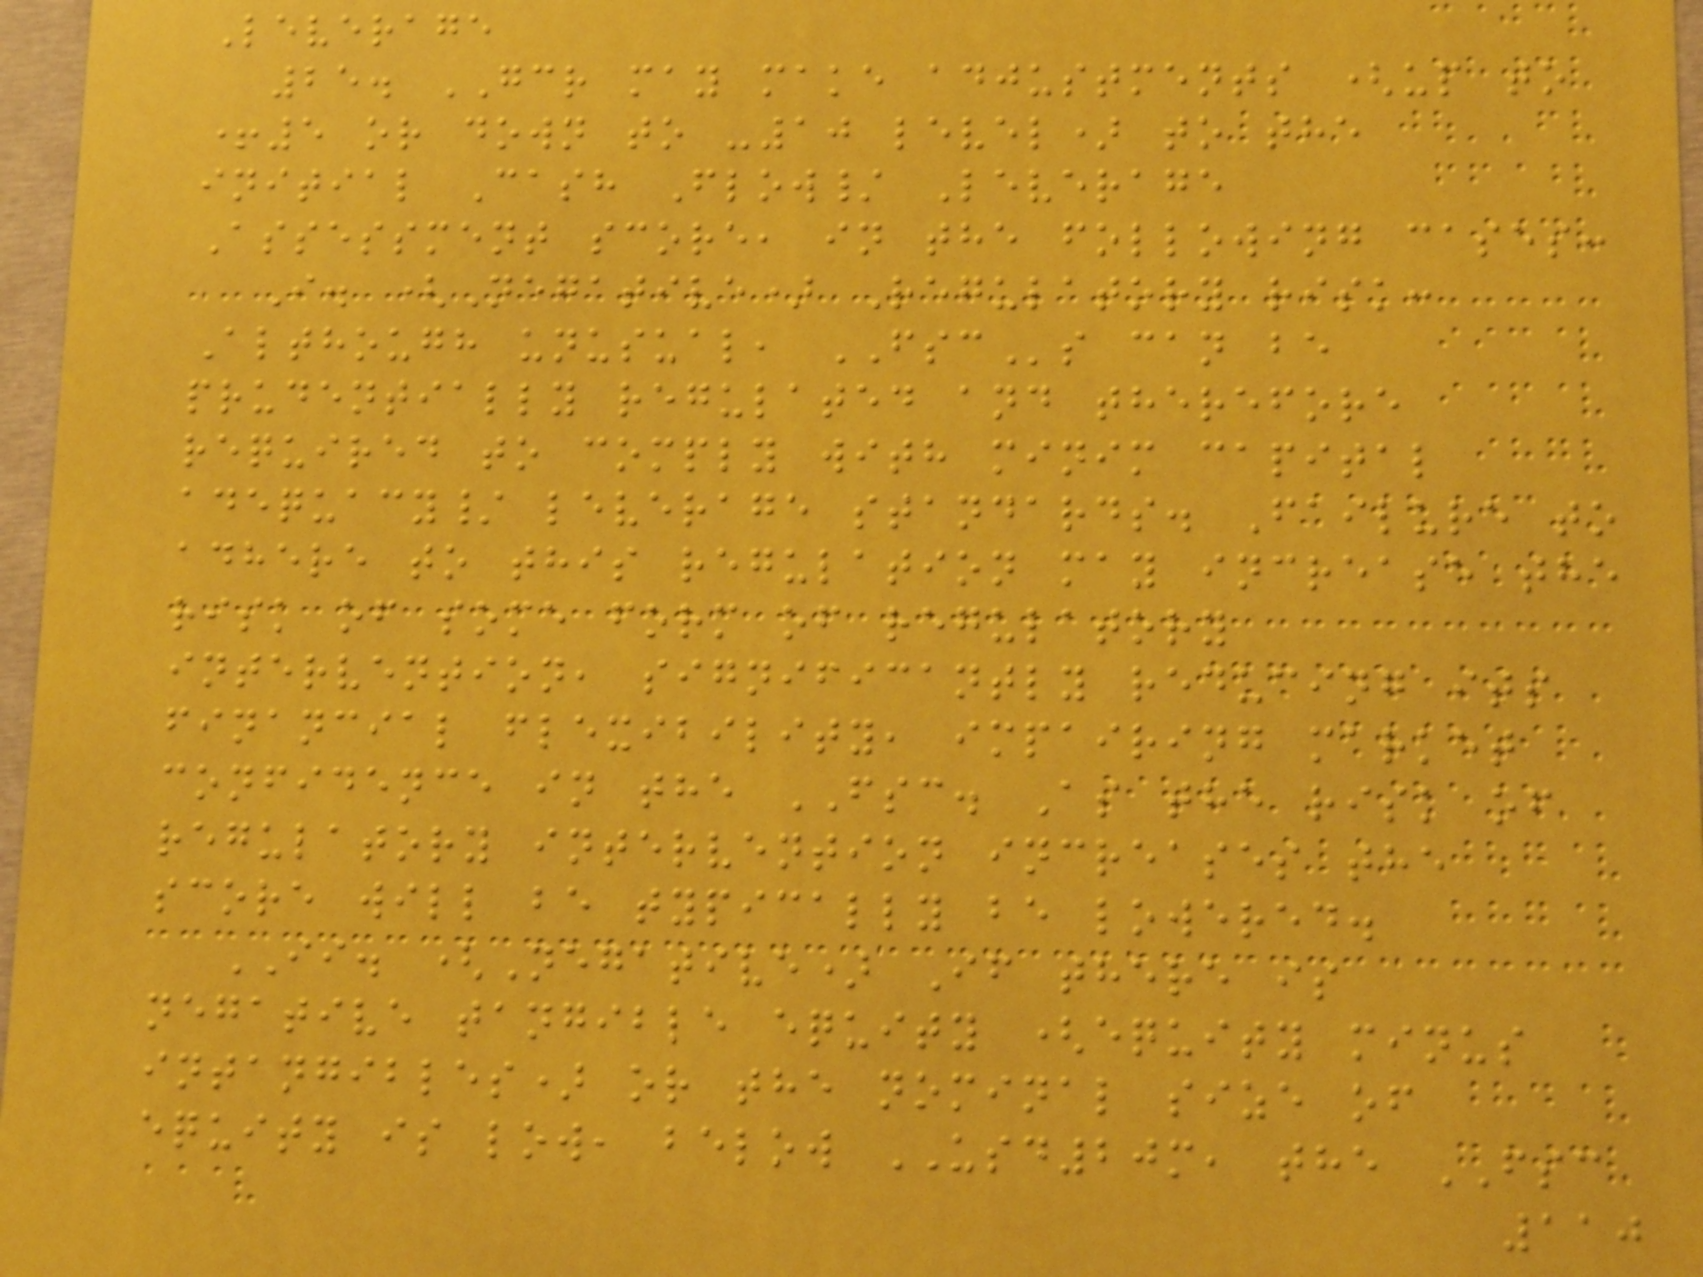Leverage
25. GCR may make adjustments (up to
+5 or down to -10 level) to the
initial Cash Flow/ Leverage
Assessment score, in the following cases:
I. (Negative) Regulatory risk:
Although unusual, FSCs can be
prudentially regulated and therefore
required to comply with minim capital
adequacy/ leverage standards. Failure to
adhere to this regulation may increase the
risk of some form of regulatory
intervention, significantly reducing its
financial flexibility, impairing market
confidence in the FSC. As the risk of
regulatory intervention increases the
score will be typically be lowered.
II. (Negative) If there is
negative tangible equity (equity minus
intangibles) or the nominal size of
equity is low, below USD20m, the FSC
110
